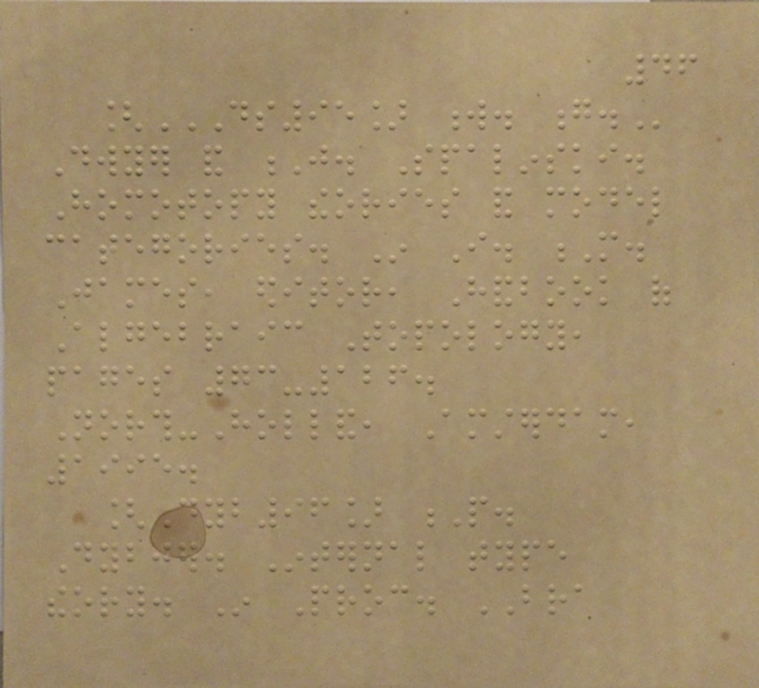46
[DS95] W. G.
Dwyer and J. Spalinski.
Homotopy theories and model
categories. In I. M.
James, editor, Handbook of
Algebraic Topology,
pages 73-126.
North-Holland, Amsterdam,
1995.
[Dyb96] P.
Dybjer. Internal type
theory. In Proc. BRA
